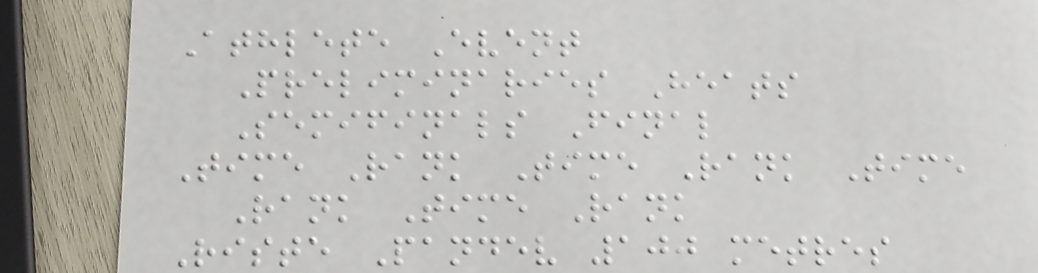Athlete Event
Preliminaries Heats
Semifinals Final
Time Rank Time Rank Time
Rank Time Rank
Riste Pandev 100 metres
